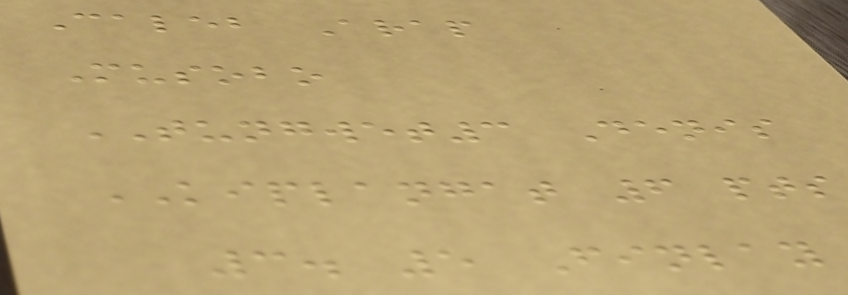Caleb Arap
Musobo
TUNGWET3 Denis
KIPLANGAT 6 pts
3. 5 Finlay
